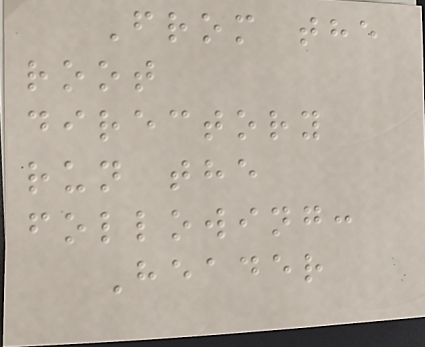From the
root
directory
run the
following:
Header
